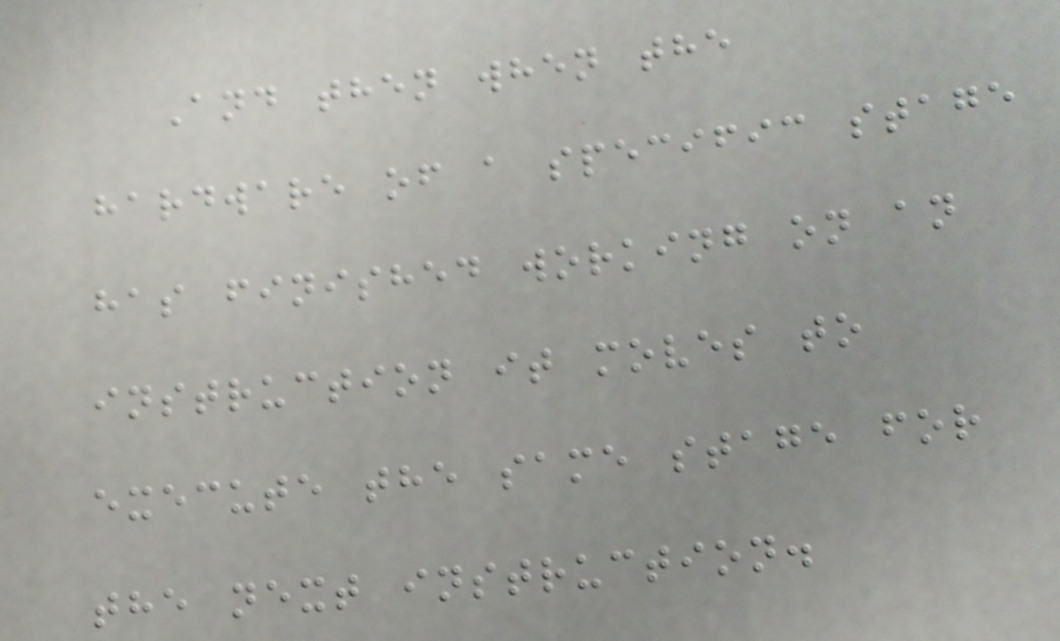And then when the
hardware of a specific stage
has finished working on an
instruction it moves to
execute the same stage for
the next instruction.
